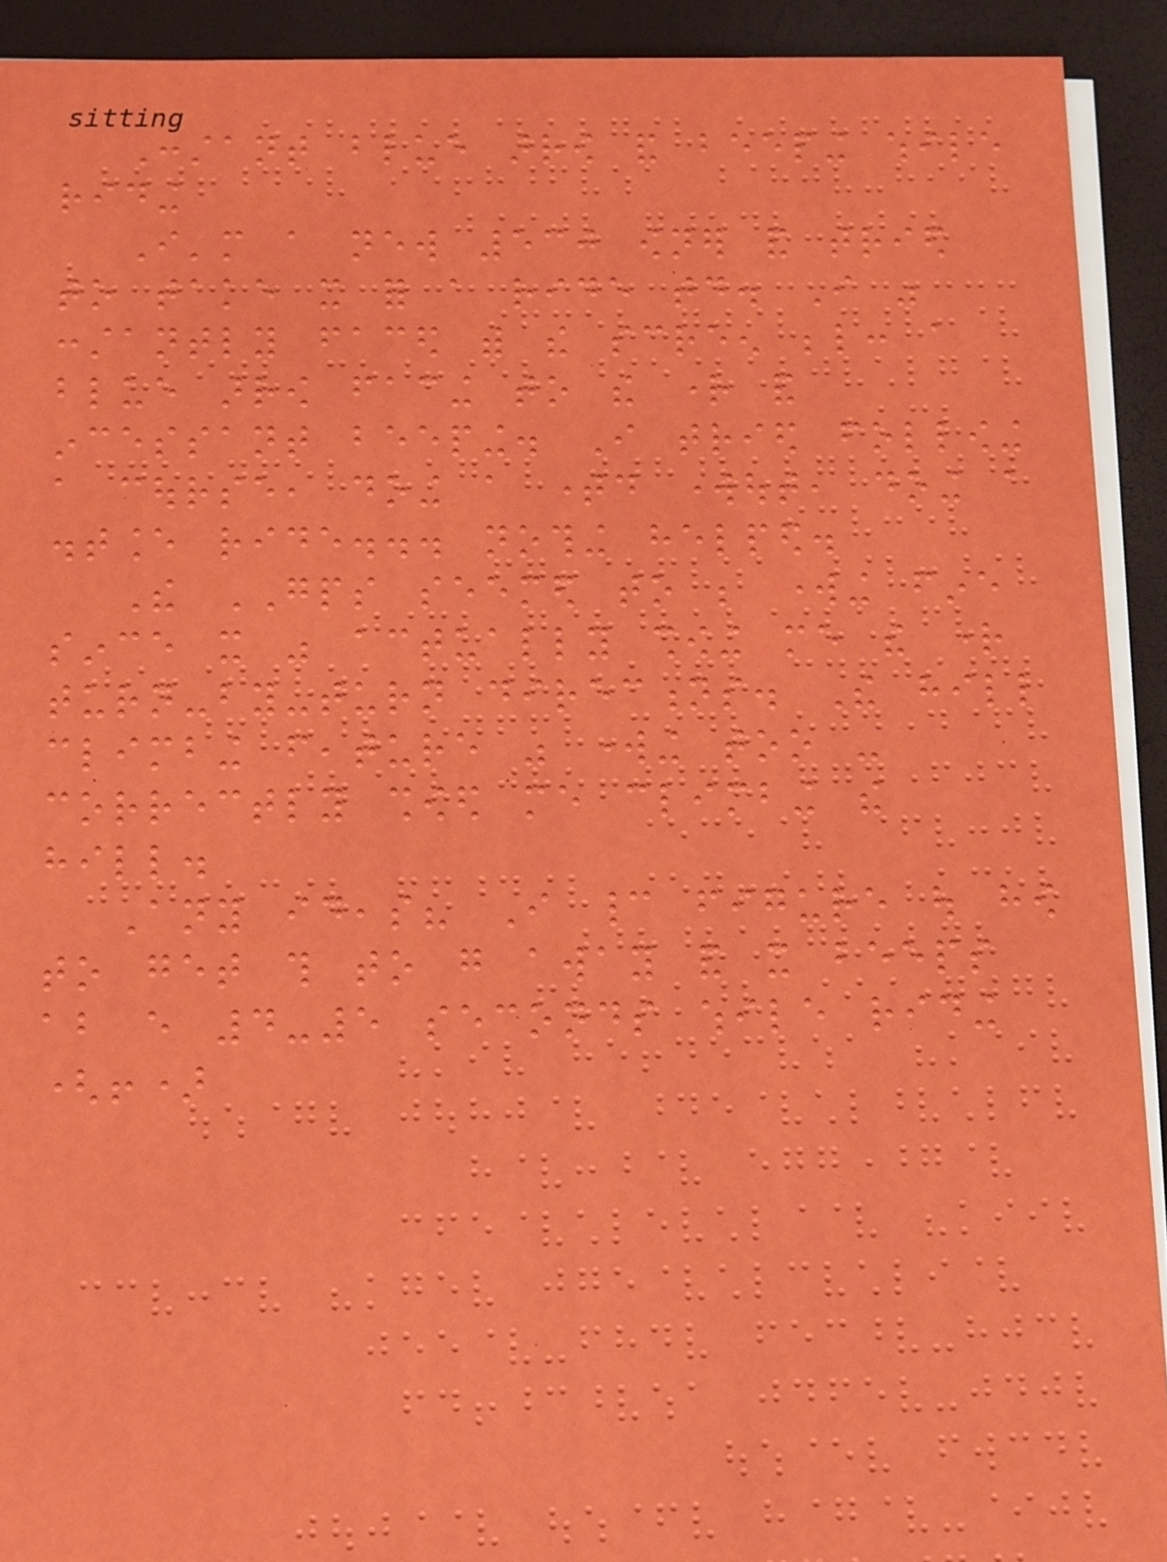Constant blue arrow and beeping while
riding
I'm a new 530 owner and tried
to take it for a ride today. I was
constantly faced with the screen below: a
blue arrow facing to the right and
incessant beeping. I tried following
a course, doing a timed workout, doing a
distance ride... nothing helped.
The GPS seemed to be working fine
since it was actually showing me the right
turn-by-turn directions. The hill
climbing feature was working too -
correctly showed me climbing the
hill.
Any ideas? I cannot figure out how
to get this to go away and it beeps
about every 4-5 seconds while riding
(!)
